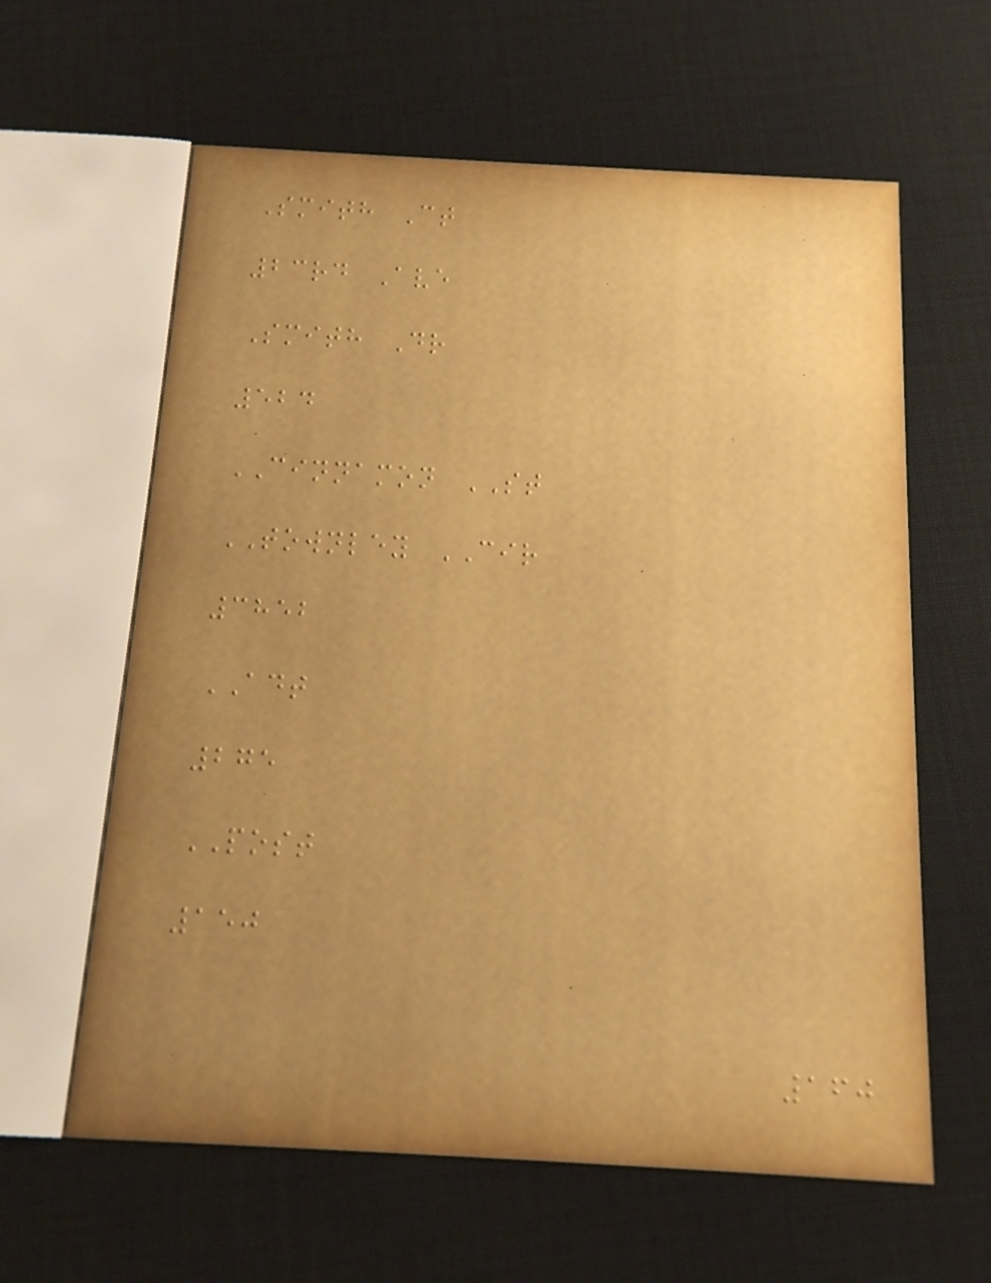Smith Ct
23rd Ave
Smith Dr
524
CINNAMON ST
TOWNLEY CIR
3852
ADT
275
POST
150
160
